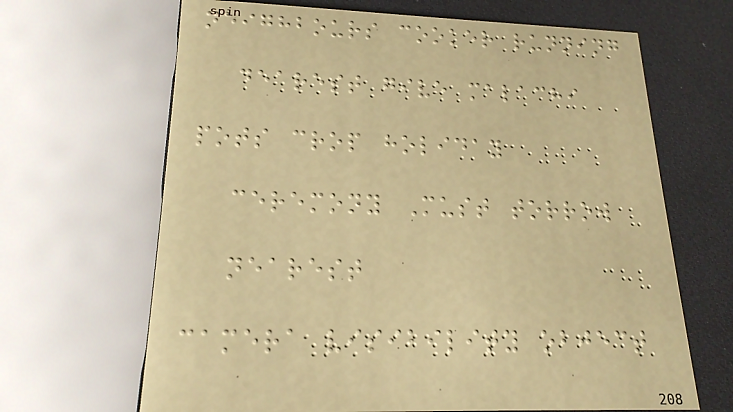neighbours cooker running
dearest give malachi
pots crop holiday
ceremony Must torrow
nearest
camera visibility object
